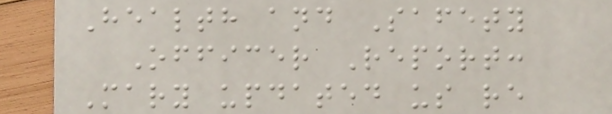Health and Safety
Officer Report:
Mary updated us re
